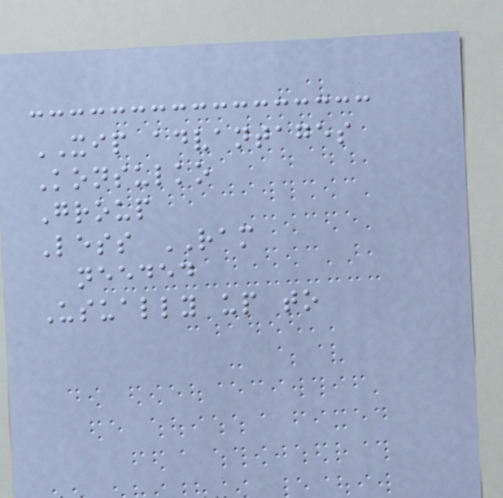XIP advantages
Konsulko
Group
Less RAM
needed
Usually up to
